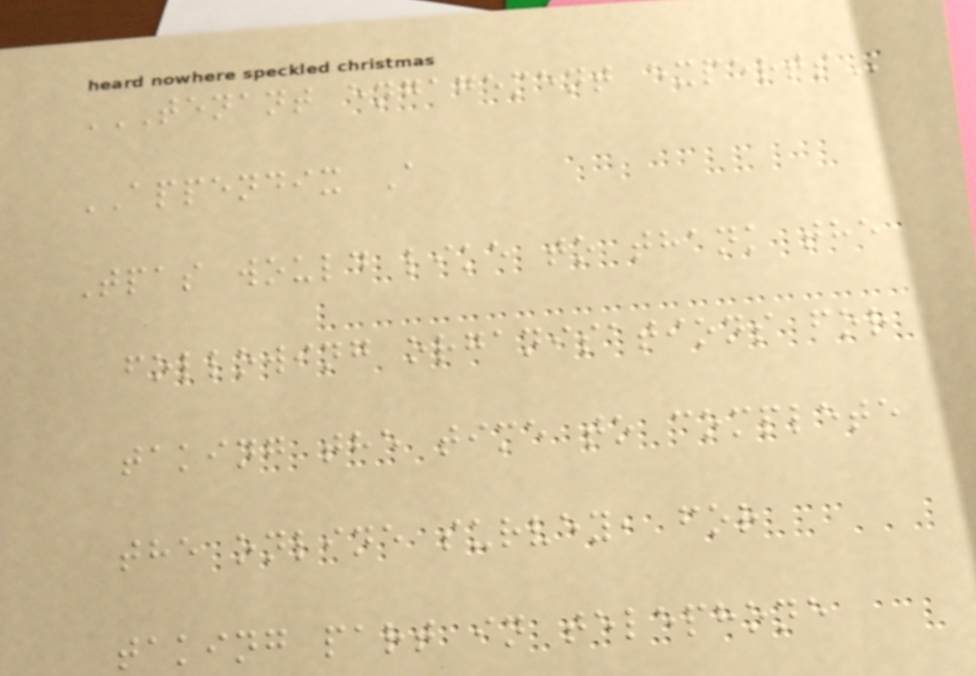TENANT ENGAGEMENT EXPERTS
APPENDIX A
Tpas would like to thank the
following organisations for
taking the time to complete
the online survey, for
taking part in telephone
